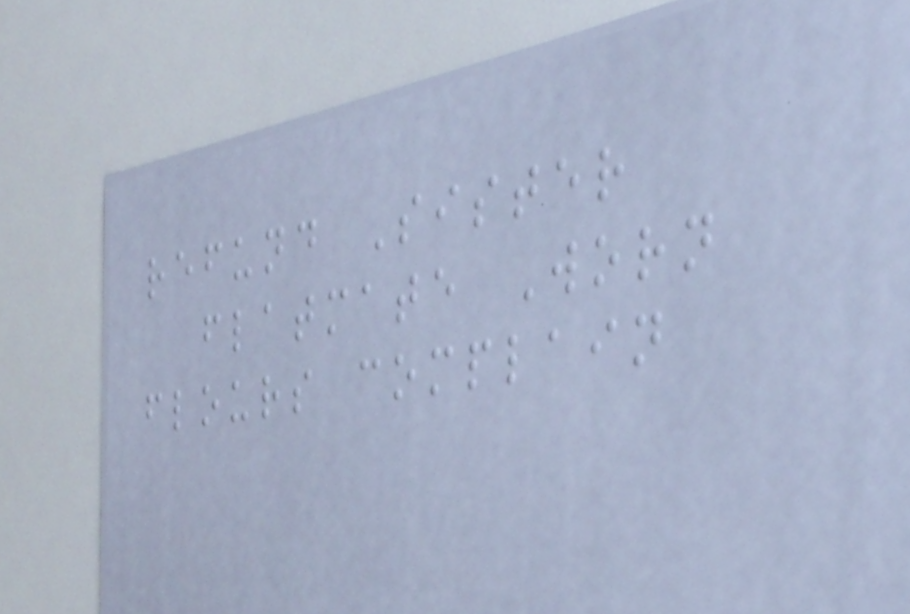refund Sister
flatmate Worn
flours complain
